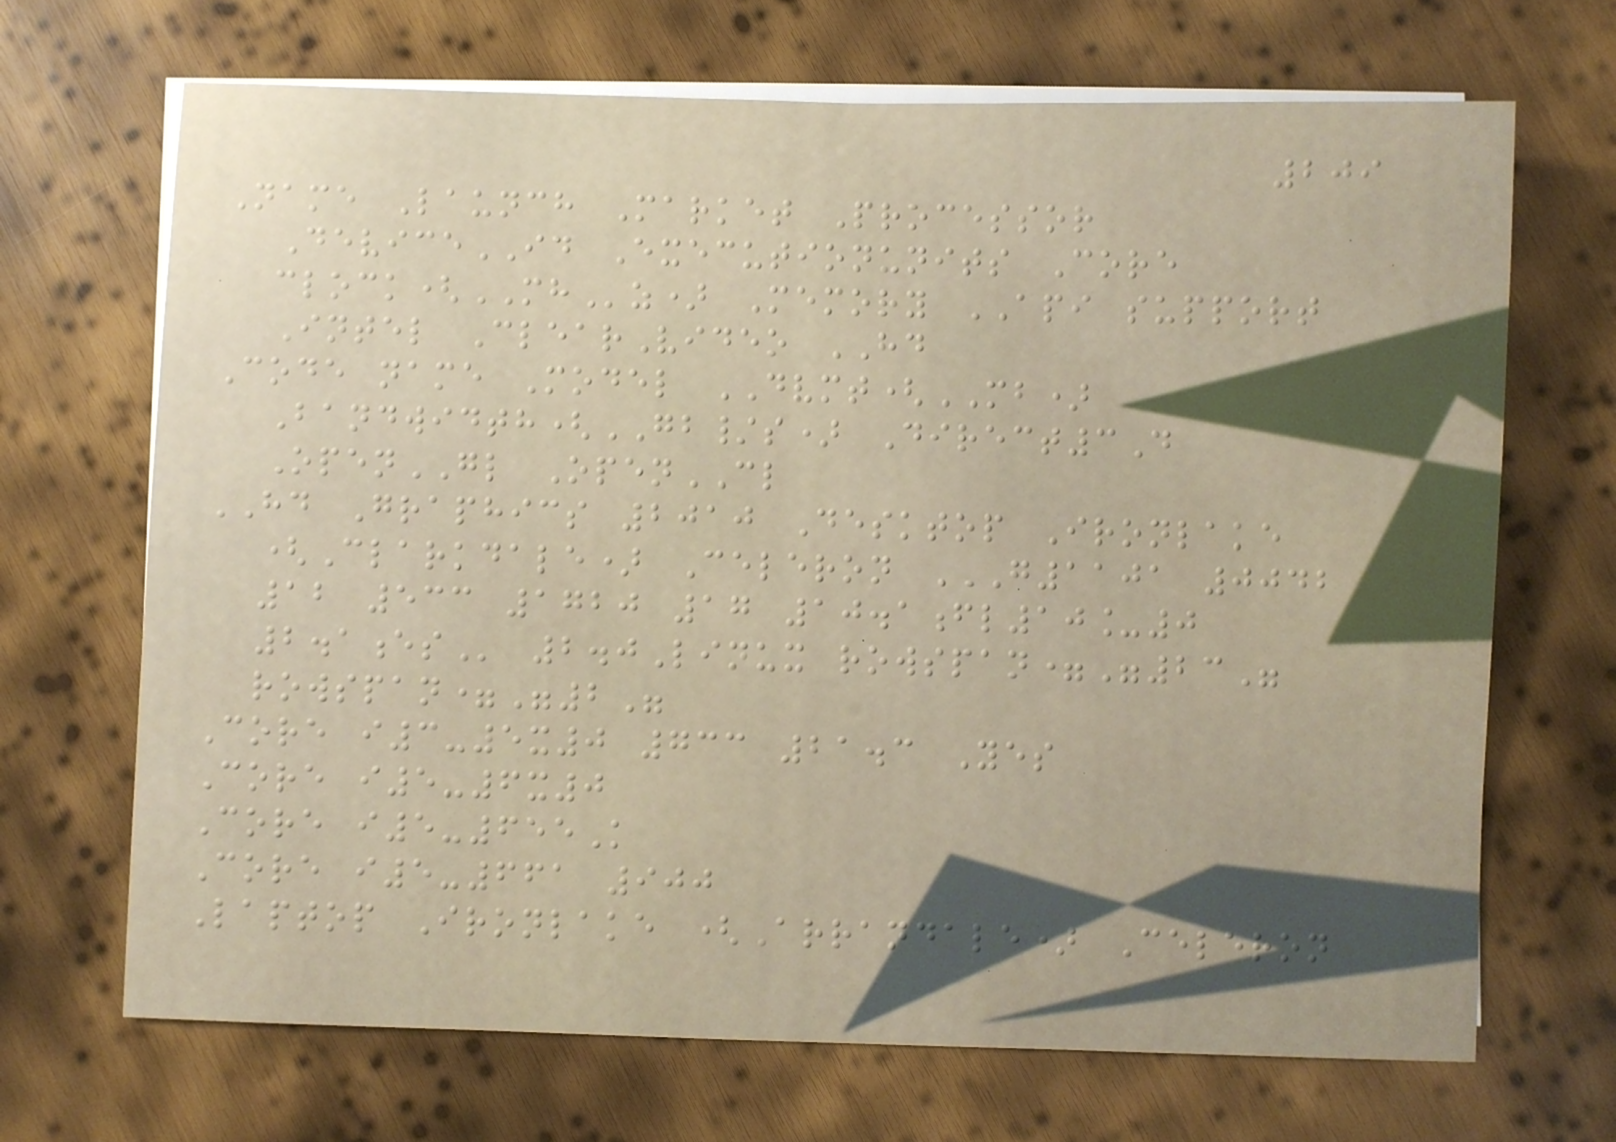209
Name Launch Market Processor
DeviceID Executionunits Core
clock(MHz) Memory API support
Intel ClearVideo HD
Code name Model DVMT(MB)
Bandwidth(GB/s) Direct3D
OpenGL OpenCL
HD Graphics 2010 Desktop Ironlake
(Clarkdale) Celeron G1101 0042
12 533 1720 17 10.1FL10_0
2.1ES 2.0Linux rowspan="23"
rowspan="2"
Core i3-5x0 733 21.3 Yes
Core i5-6x0
Core i5-655K
Core i5-661 900
Laptop Ironlake (Arrandale) Celeron
